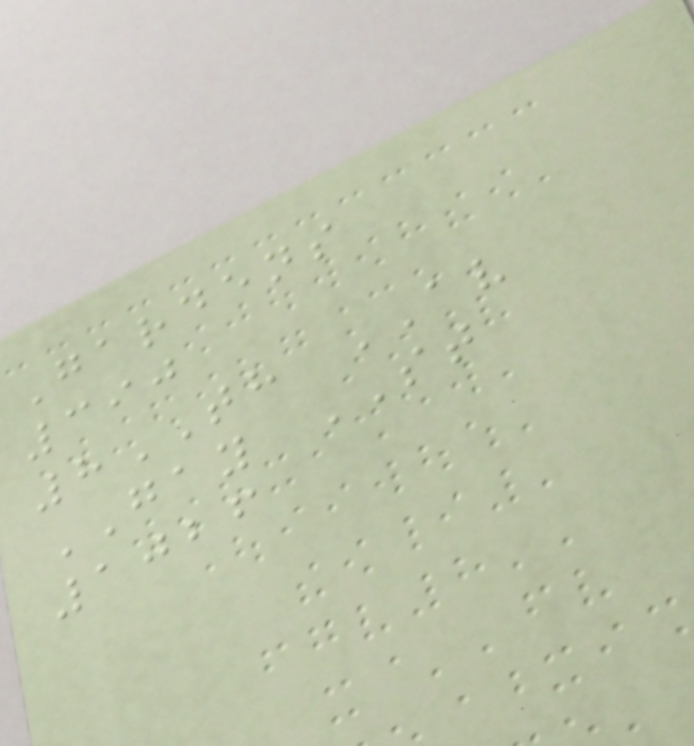Gardens
390
8TH AV
GAY ST
1026
